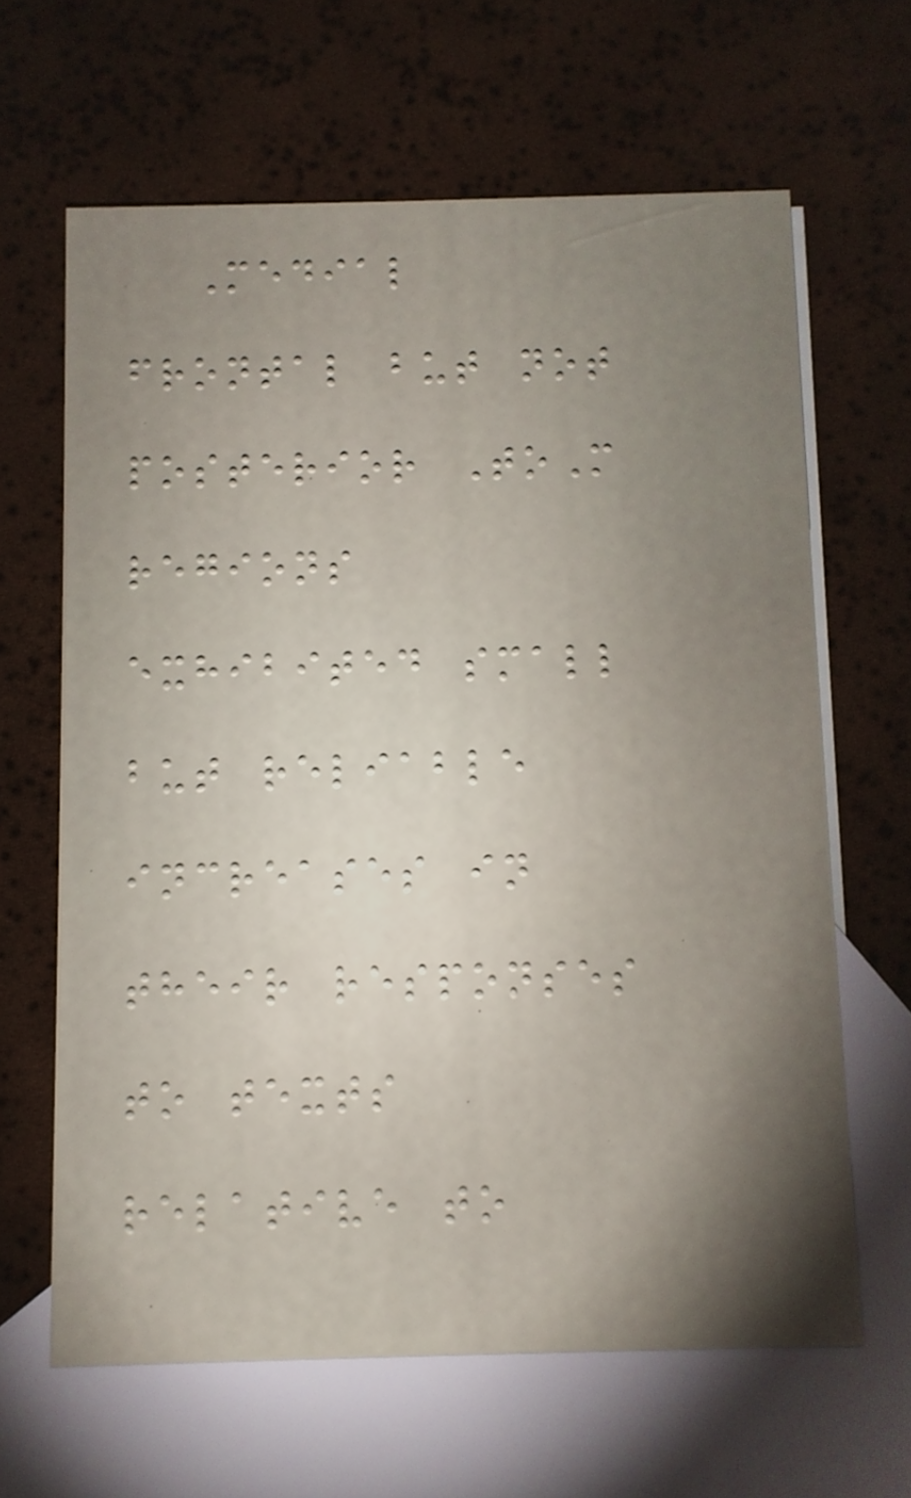Medial
frontal but not
posterior ToM
regions
exhibited small
but reliable
increases in
their responses
to texts
relative to
